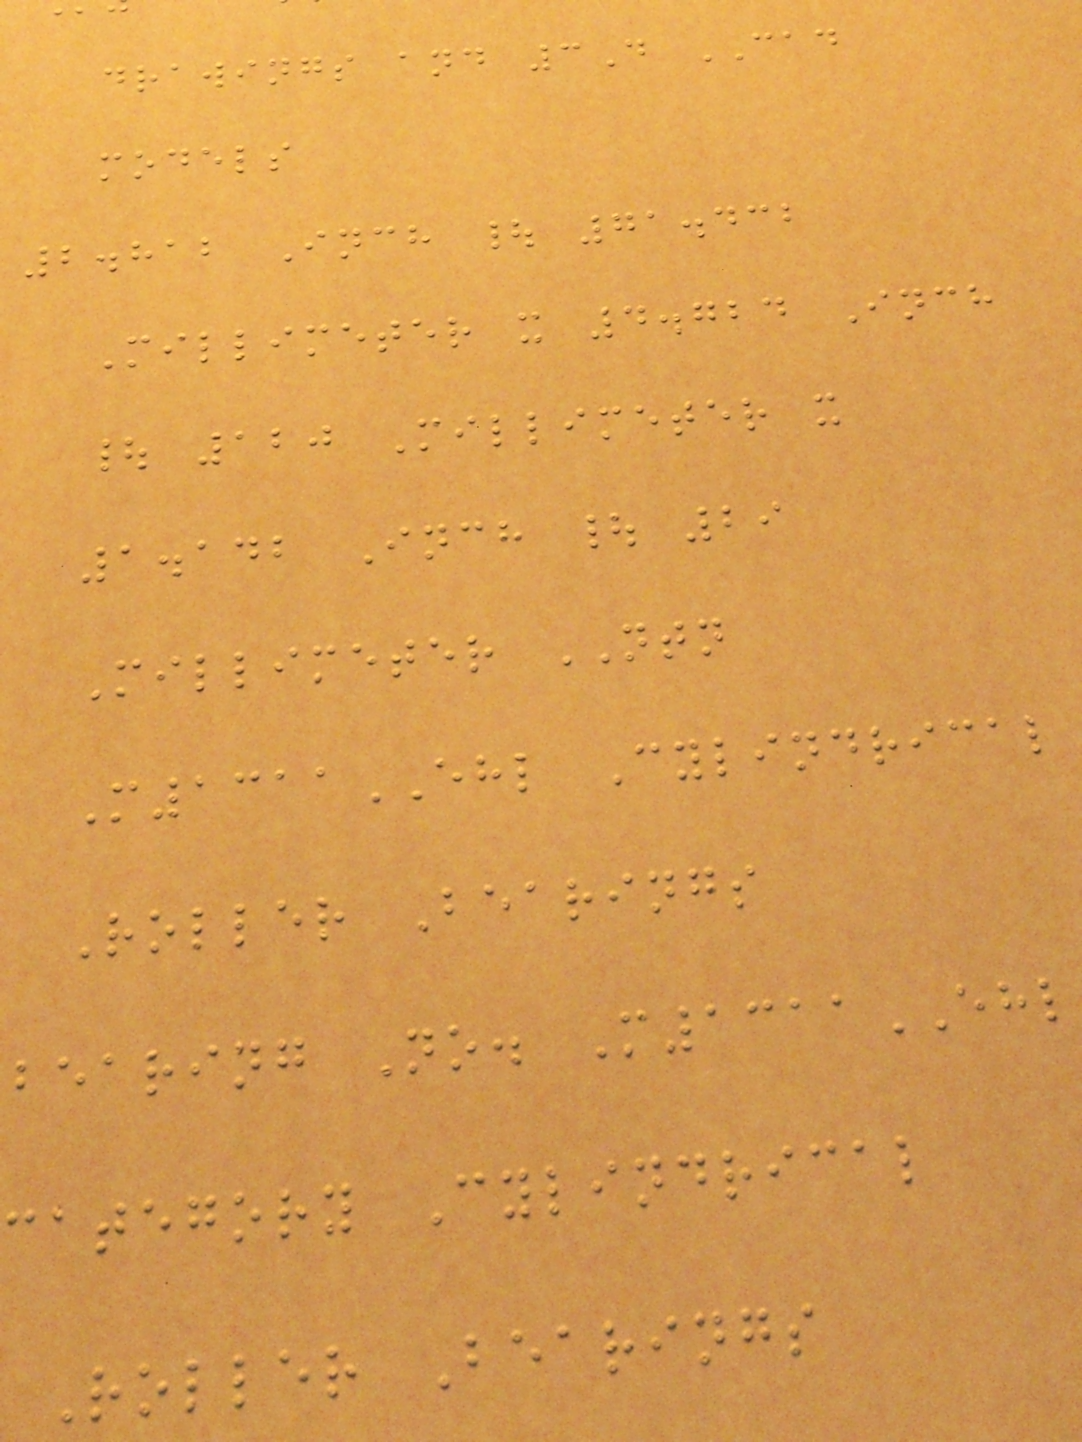drawings and 3D CAD
models
2.812 Inch | 71.432
Millimeter x 4.724 Inch
| 120 Millimeter x
1.142 Inch | 29
Millimeter NTN
M1311EHL Cylindrical
Roller Bearings
bearing No. M1311EHL
category Cylindrical
Roller Bearings
